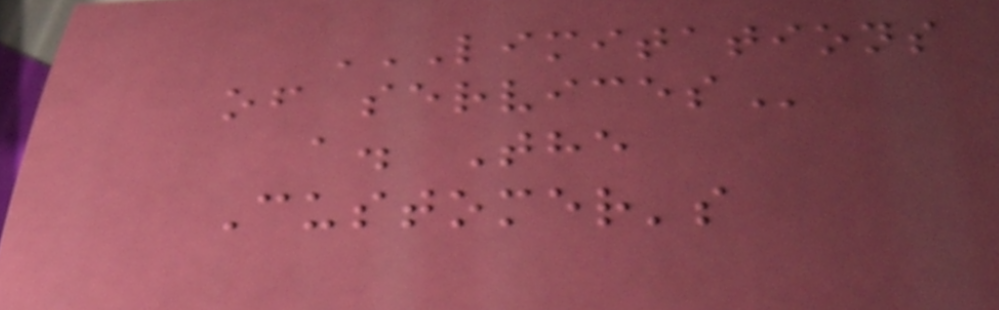LIMITATIONS
OF SERVICES
a. The
Customer's
